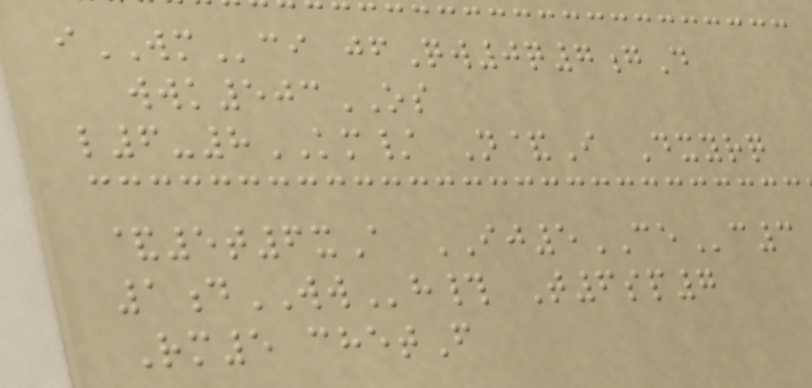iWMci jfQw0q7gD
wwk503OS
l6-8KM/ N&I Dxyrq
&5t6xA IJ5CEc3
1dWWh# T6sp7
Rm5 chetF
